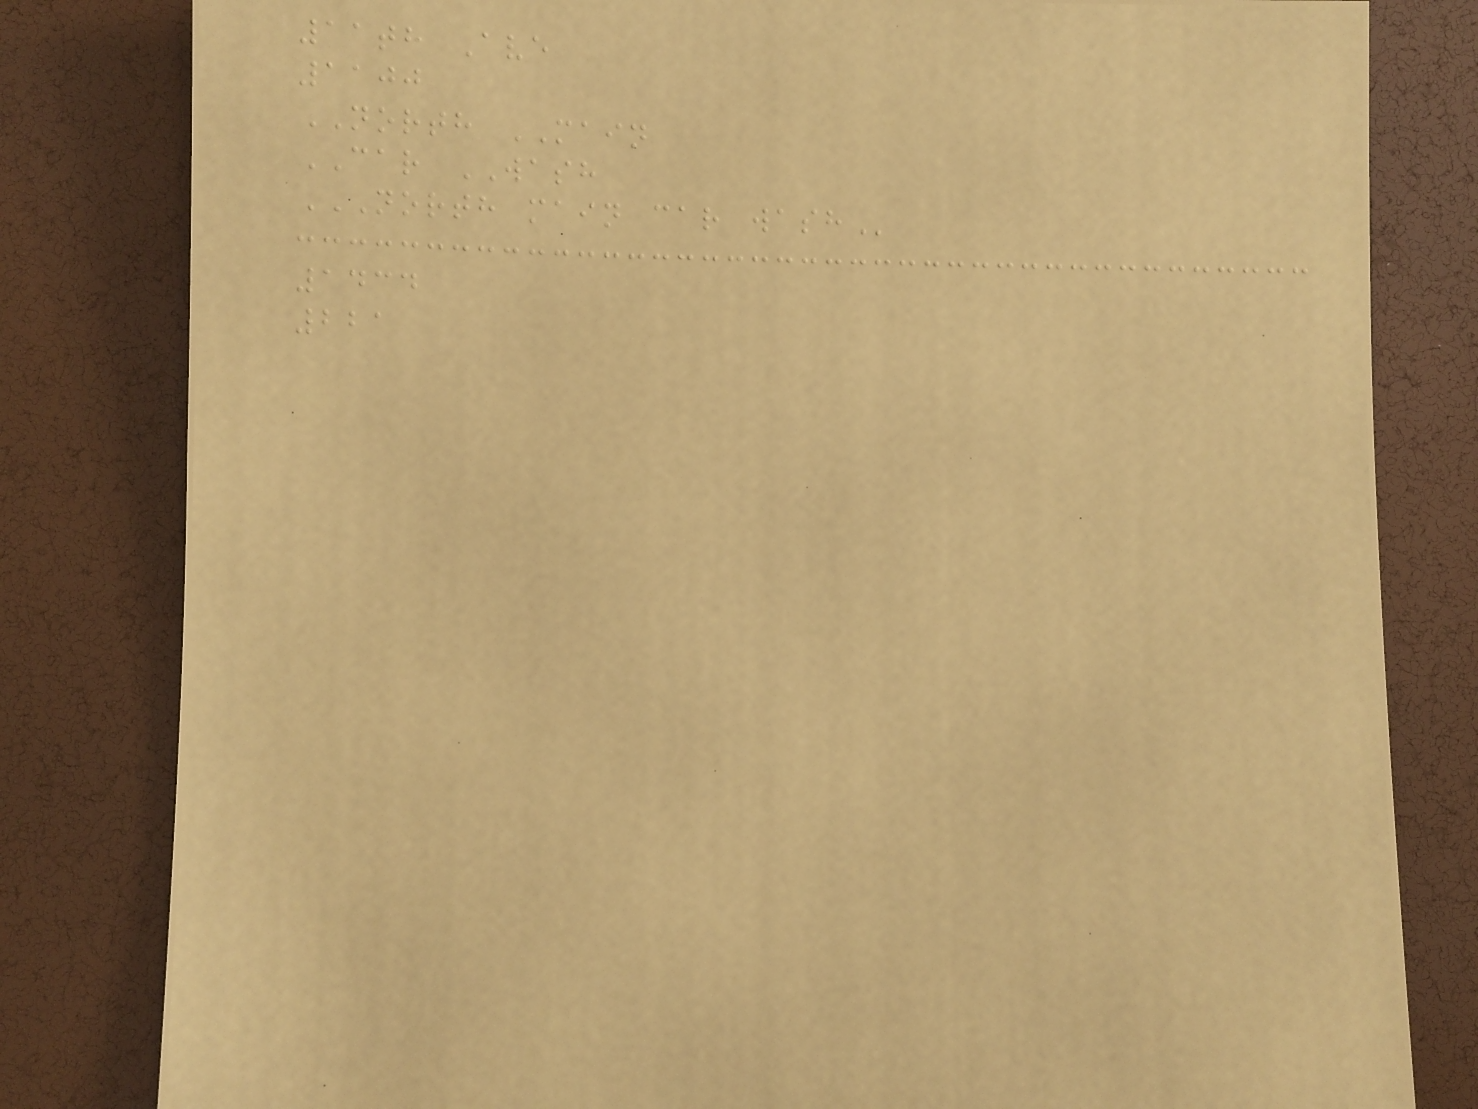11th Ave
1100
NORTH MAIN
CAR WASH
NORTH MAIN CAR WASH
1434
221
